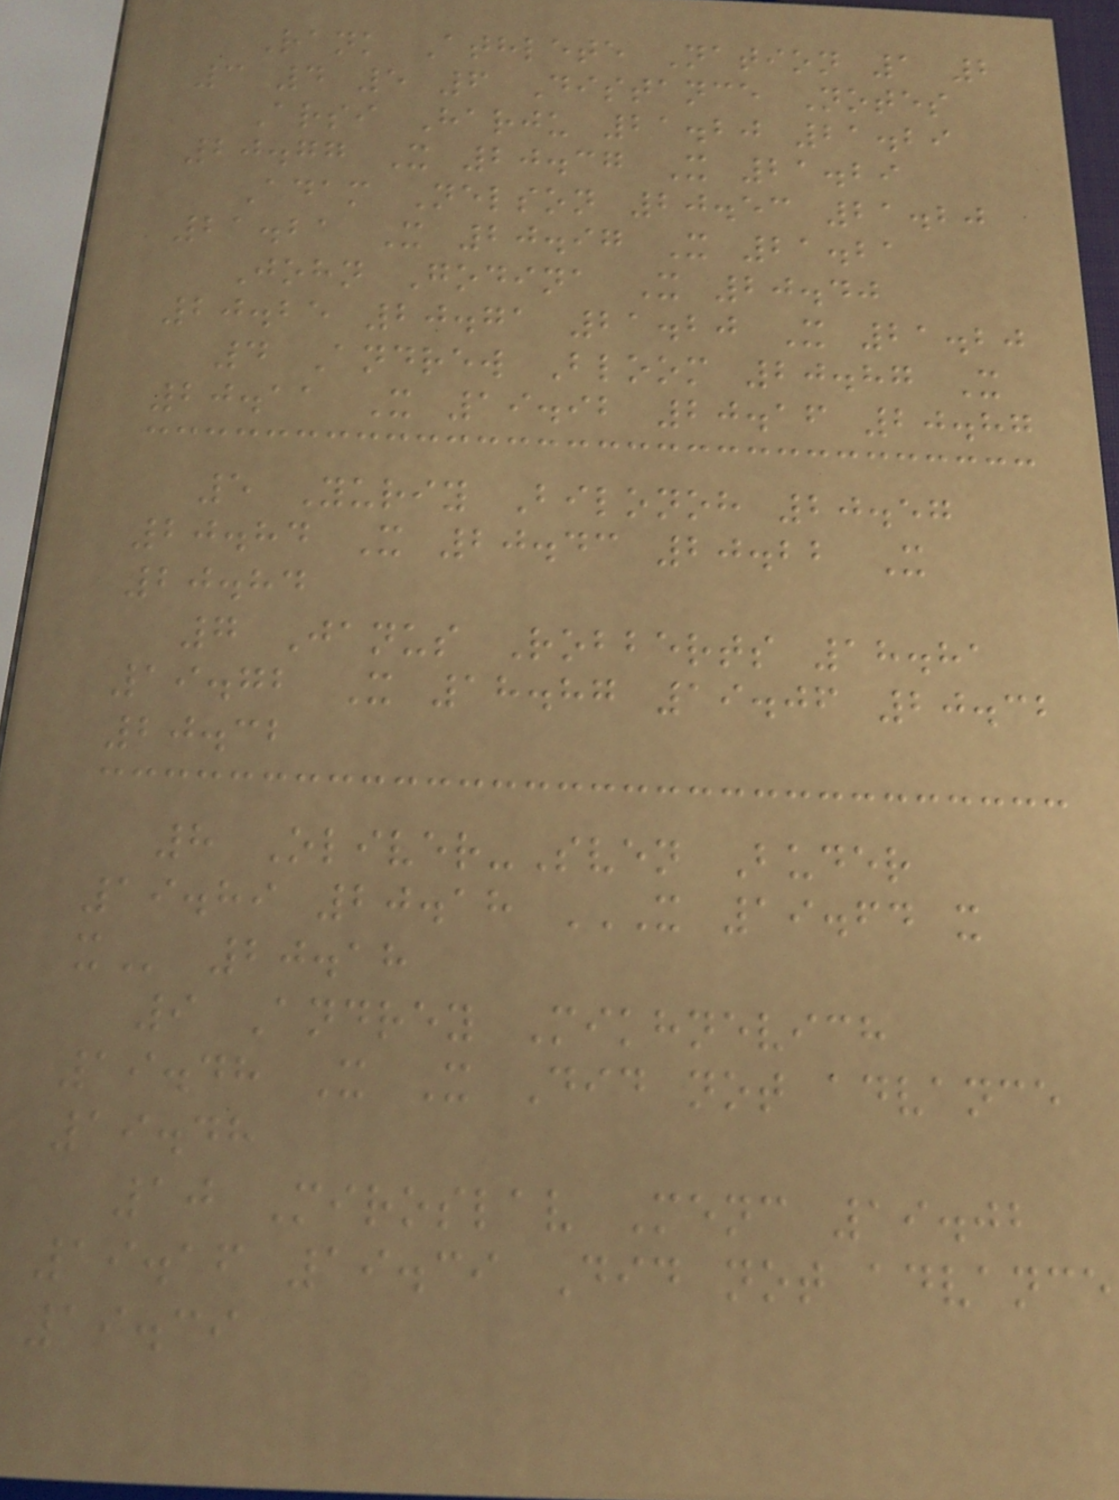Rank Athlete Nation 1 2
3 4 5 6 Distance Notes
Arsi Harju 21.20 21.29
20.77 X 20.37 X 21.29
Adam Nelson 20.53 21.20
21.21 X 20.97 X 21.21
John Godina X 20.40
20.25 20.71 21.20 X 21.20
4 Andrew Bloom 20.87 X
20.11 X 19.92 20.16 20.87
5 Yuriy Bilonoh 20.57
20.84 X 20.43 20.22 X
20.84
7 Janus Robberts 18.81
19.72 X 18.87 19.06 20.32
20.32
8 Oliver-Sven Buder
19.89 20.18 X 19.64 X
X 20.18
9 Andrey Mikhnevich
19.48 X X Did not advance
19.48
10 Miroslav Menc 19.02
19.16 19.39 Did not advance
19.39
